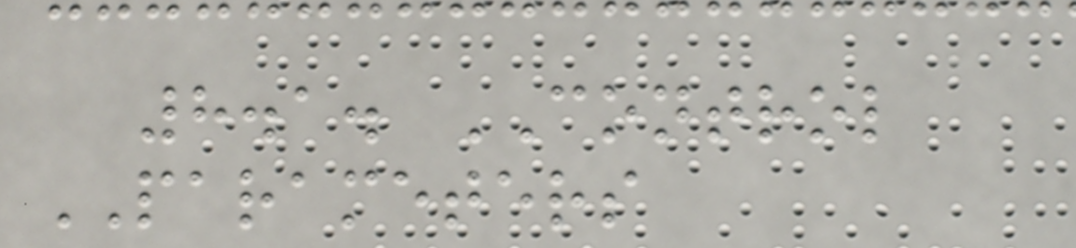8.1. CONTROL
PARAMETERS
